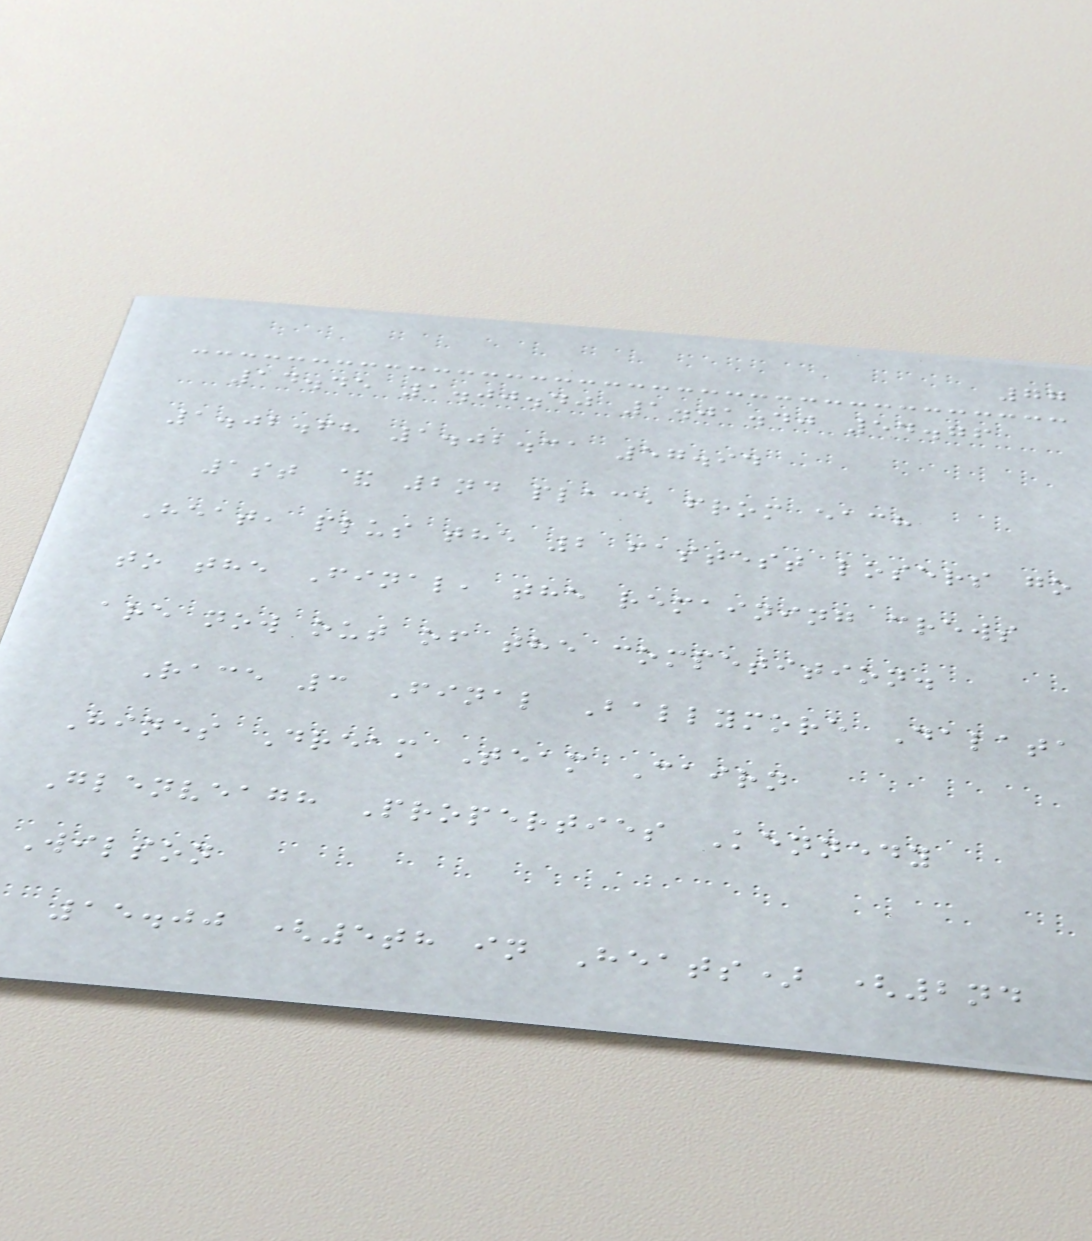77
14.45 1.00.40 1.01.40 54.76
1.02.68 1.02.31 57.94
1st & 2nd place from each
Heat, plus the 2 fastest losers go
to the Final, the remaining crews
are now out of the competition.
Race 3 Final Ballymore Dalata
Hines Dream Team Cairn
Glenveagh Properties Kennedy
Wilson
15.00 (5th in Heats) (2nd
